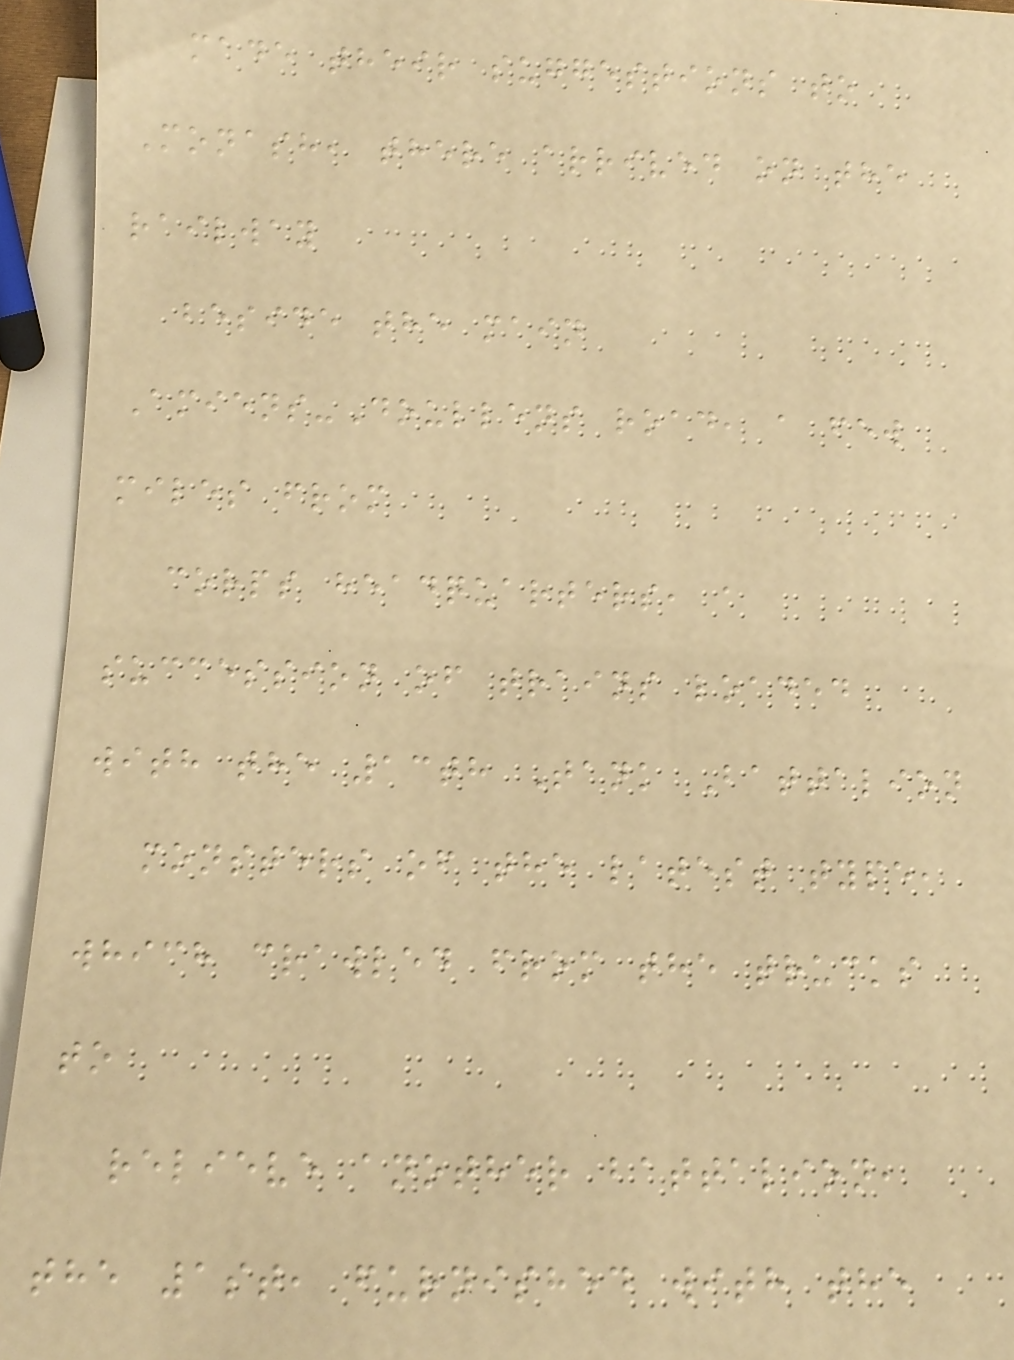made their suggestions to
Monash, there arrived on the
railway
beside the main
Amiens-Doullens road, a few
miles from
corps headquarters, a
succession of trains loaded
with the 13th Tank Battalion
monsters of the latest type,
which crawled from the trucks
to
relieve another battalion,
the 1st, furnished with the
